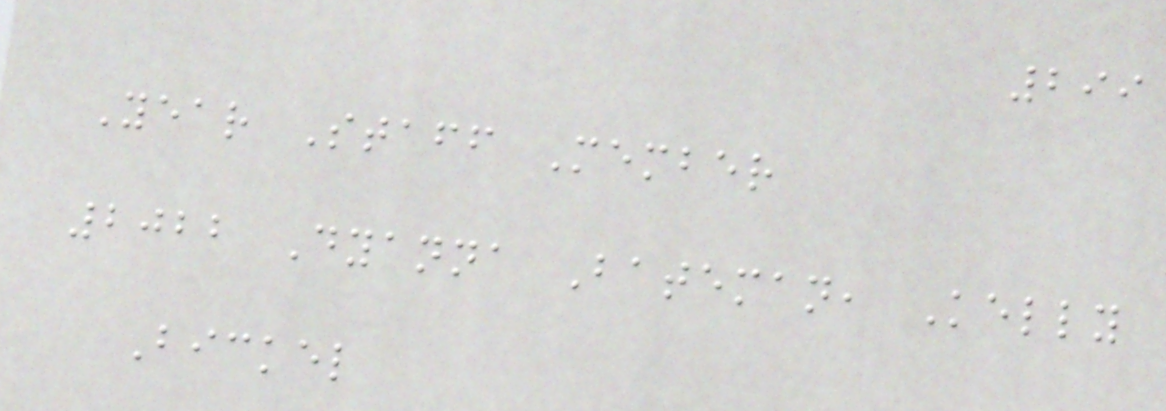299
Year Staff Member
2022 Dyanna Bateman, Kelly
Bickel
